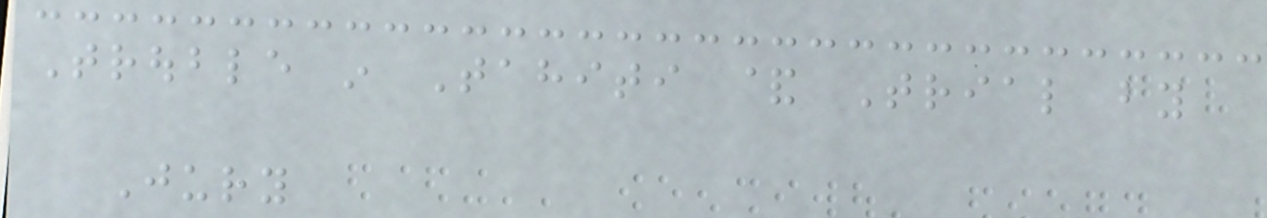Trouble in Tahiti & Trial by
Jury
